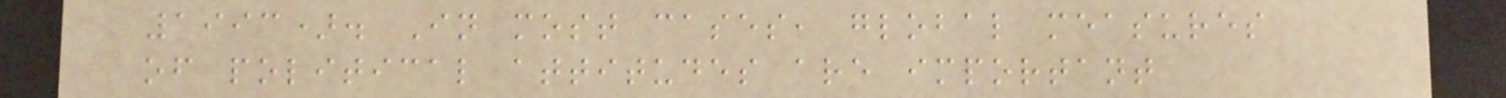1993). In most cases, global measures
of political attitudes are important
